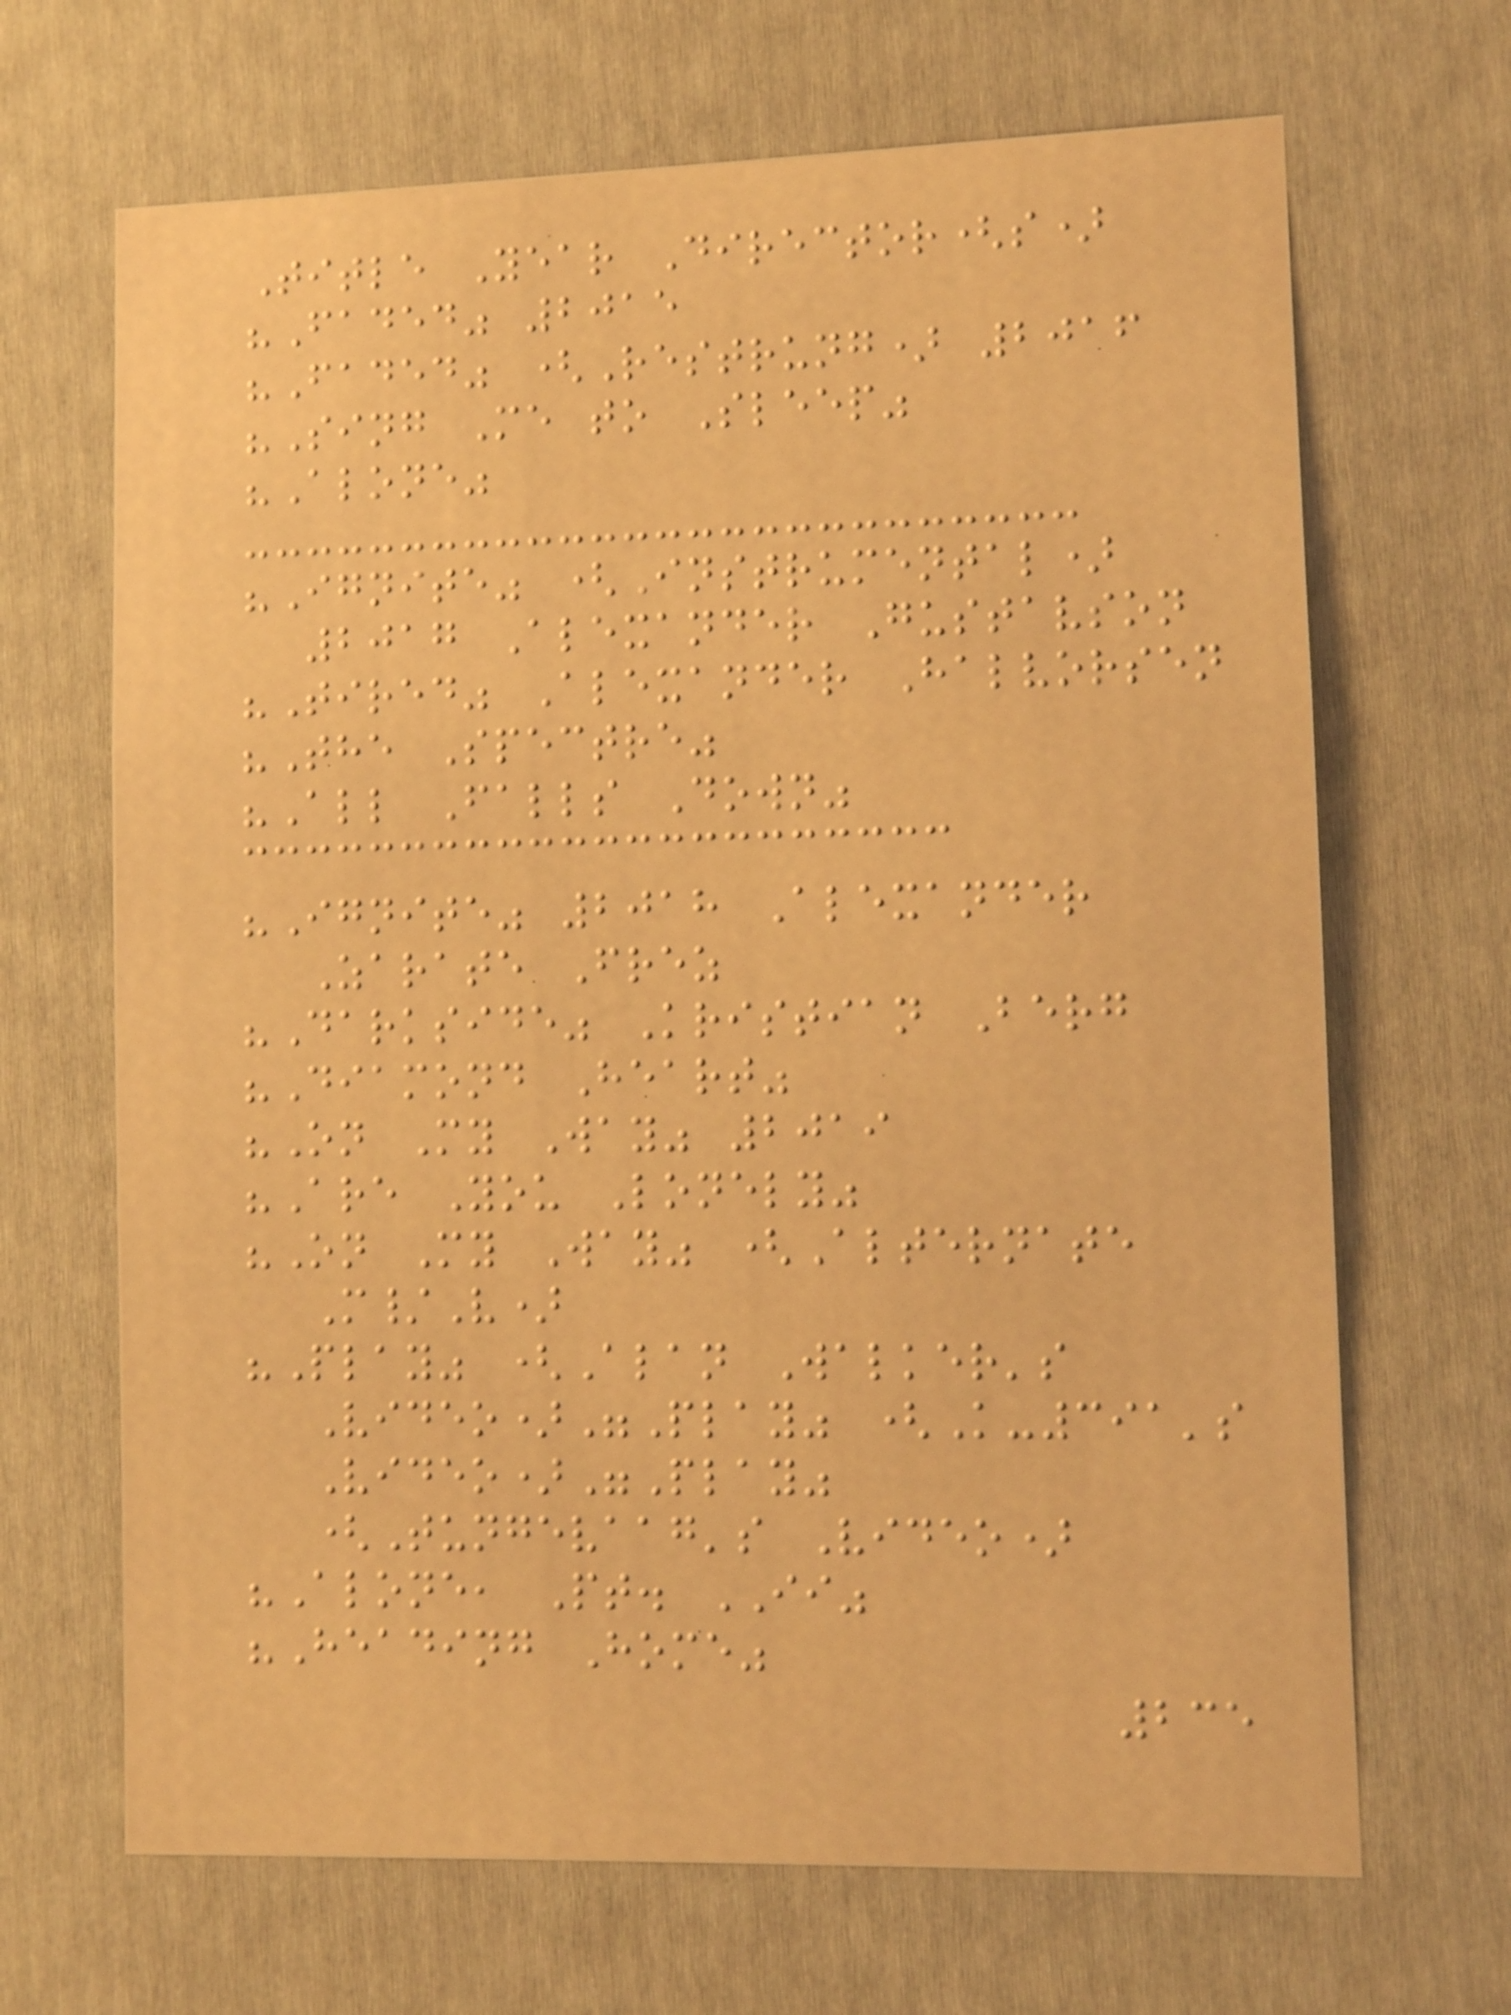Title Year Director(s)
"Faded" 2015
"Faded" (Restrung) 2016
"Sing Me to Sleep"
"Alone"
"Ignite" (Instrumental)
2017 Alexander Gustavson
"Tired" Alexander Halvorsen
"The Spectre"
"All Falls Down"
"Ignite" 2018 Alexander
Zarate Frez
"Darkside" Kristian Berg
"Diamond Heart"
"On My Way" 2019
"Are You Lonely"
"On My Way" (Alternate
M/V)
"Play" (Alan Walker's
Video)"Play" (K-391's
Video)"Play"
(Tungevaag's Video)
"Alone, Pt. II"
"Heading Home"
235
